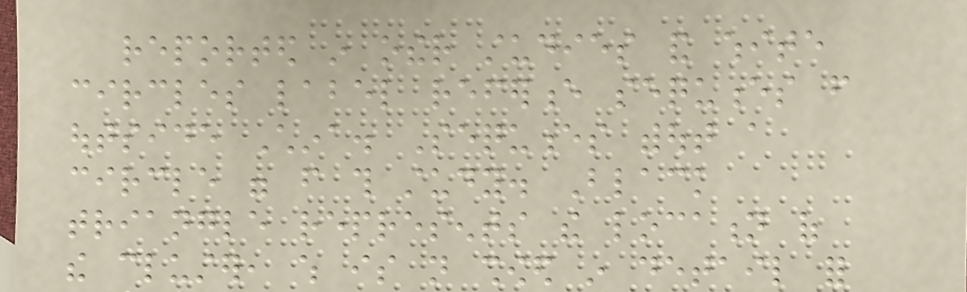reported in other studies and white
circles label reference sequences from
outside China. Sequences without a
circle were from this study. Black
triangle represents the location of
the cluster, which is not showed in detail for
